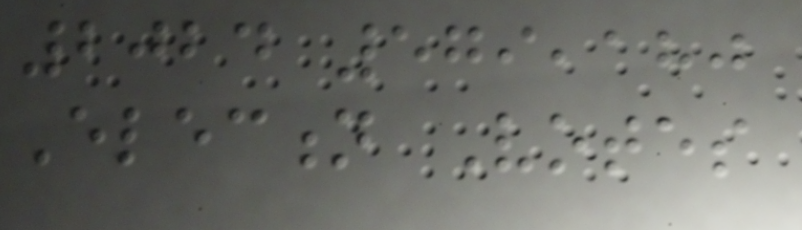2024 579,180
Election Votes
